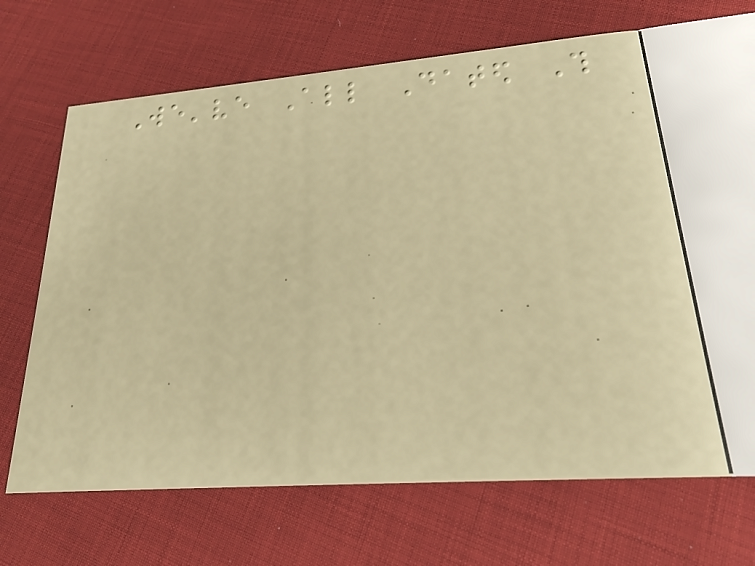We've All Dated This
